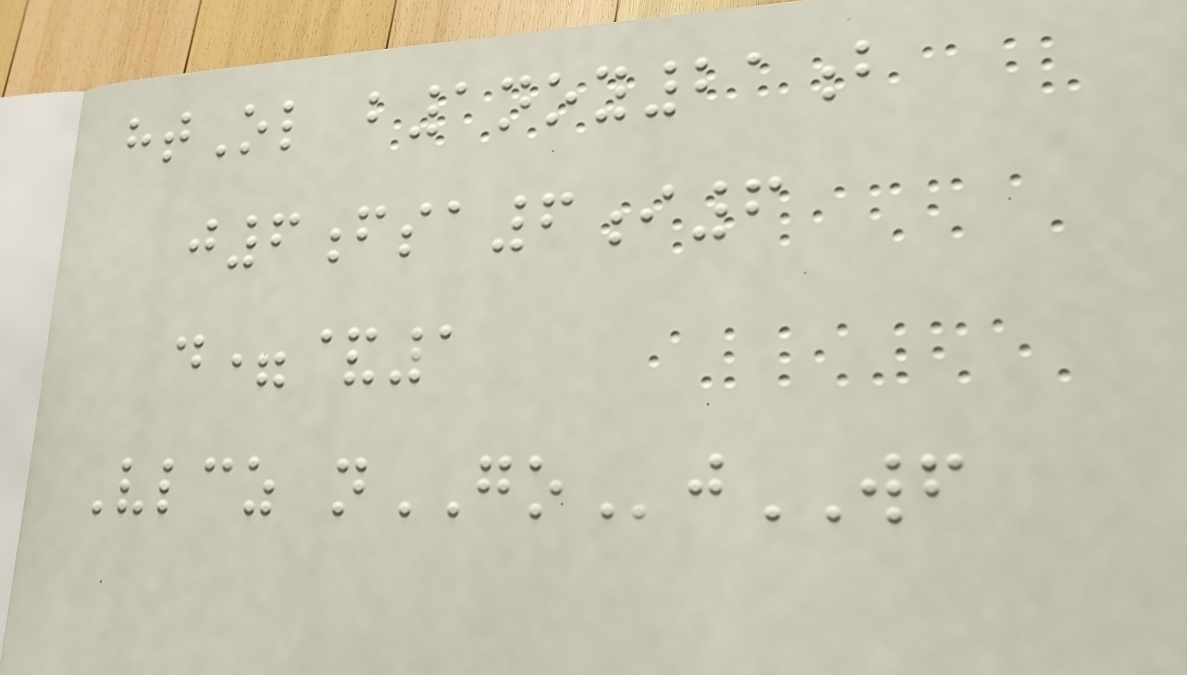htOl b1noy21b
j6fsa6i6
d=&1
Vlcz nGOjWF
